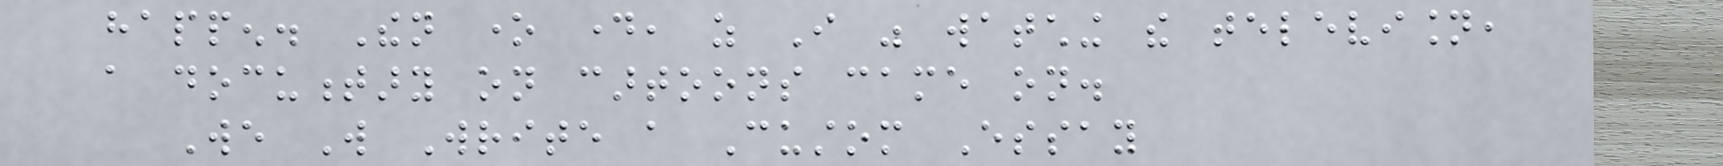happen. Then one day, as I was watching the television,
a documentary on cartoons came on.
We Will Write a Custom Essay
